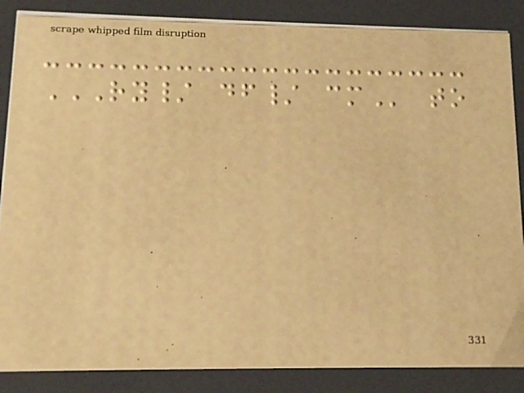RY/ DF/ CM to
